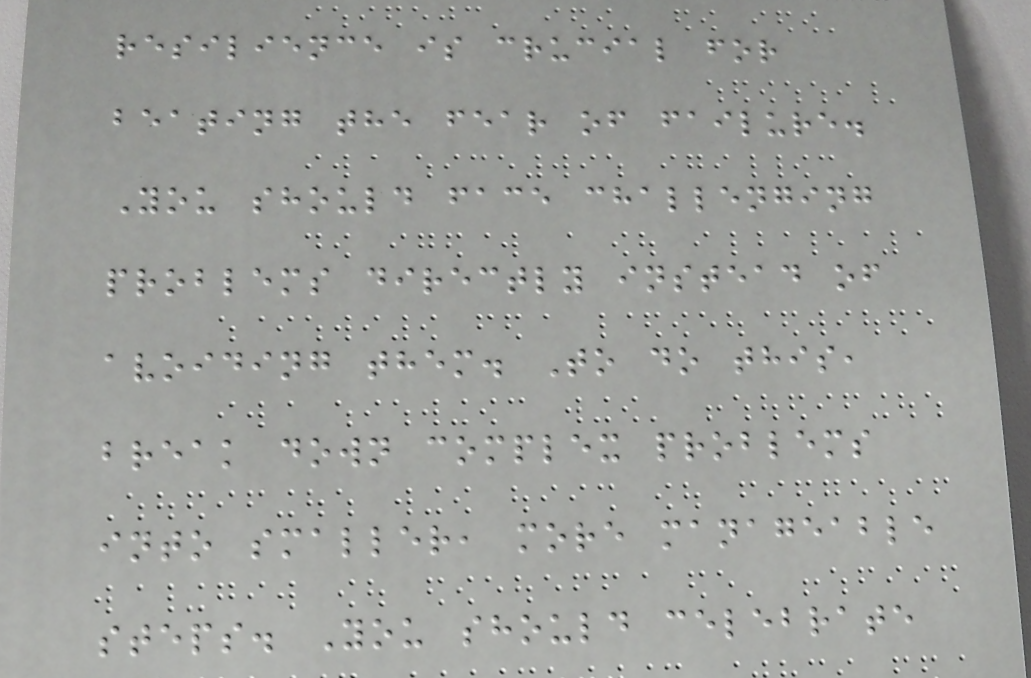resilience is crucial for
beating the fear of failure.
You should face challenging
problems directly instead of
avoiding them. To do this,
break down complex problems
into smaller, more manageable
steps. You should celebrate
